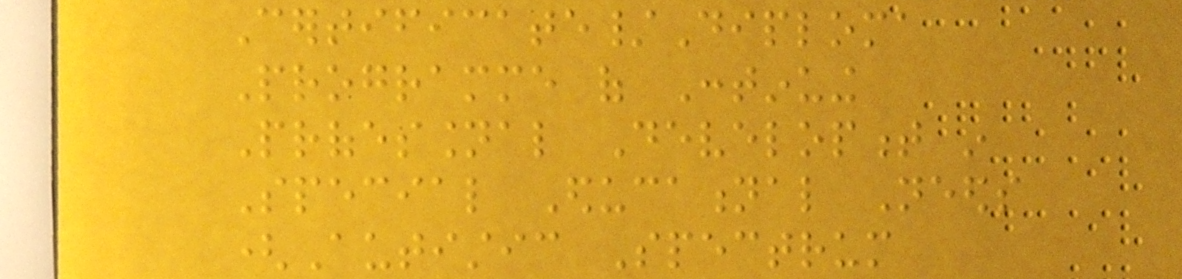Certificate/Diploma
Programme of Continuing
Professional Development in
Special Educational Needs
(Autistic Spectrum
